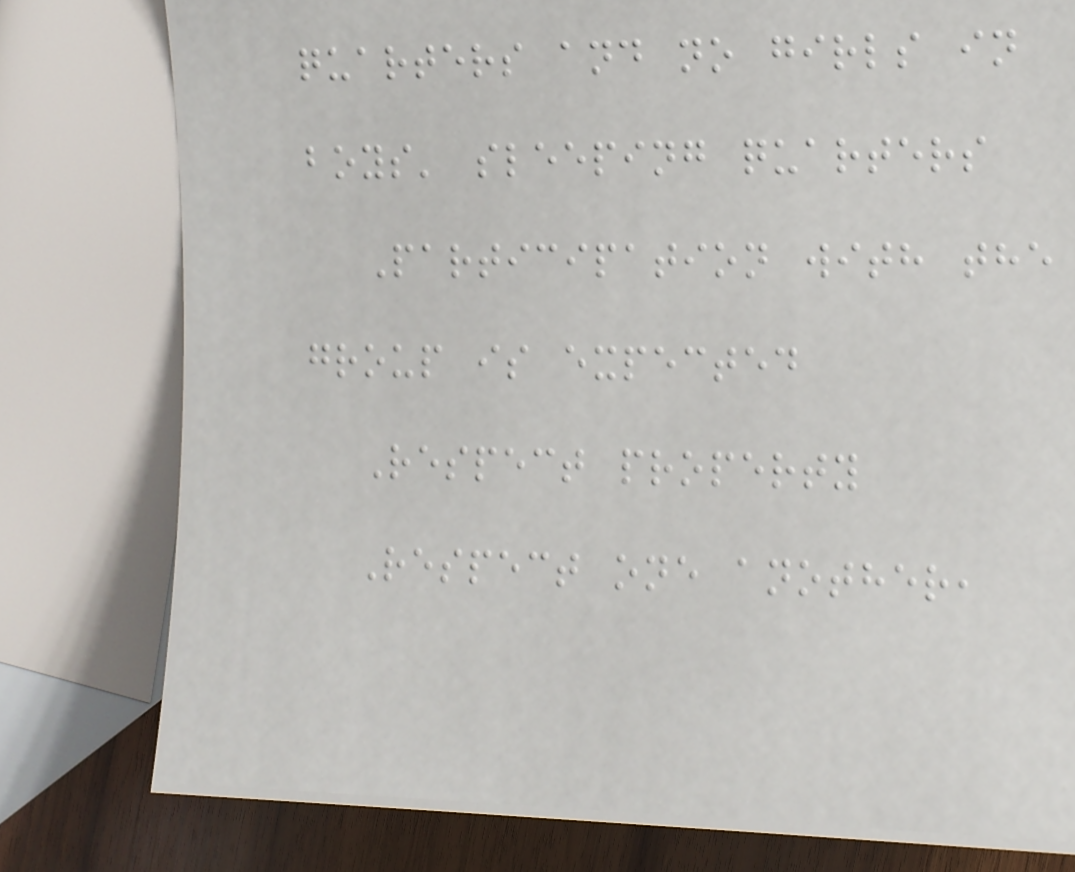quarters and no girls in
boys' sleeping quarters
Participation with the
group is expected
Respect property
Respect one another,
